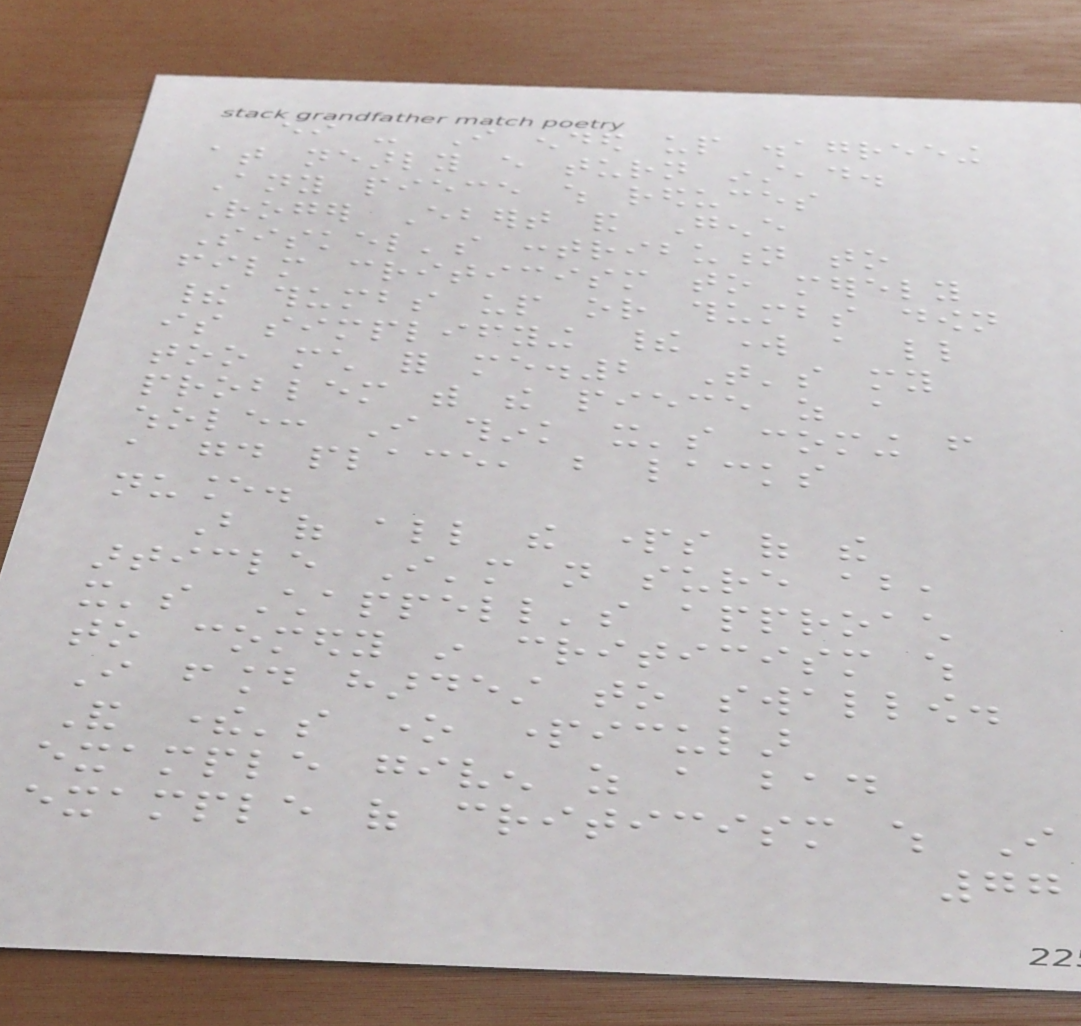either - I ended up disagreeing
at nearly every turn instead.
Any piece which reduces
Roger Ebert and Gene
Siskel's contribution to
film criticism to merely
their thumbs up or thumbs down
is simplifying their work a little
too much for me.2 That's my
problem with the piece as a
whole: I think it's coming from
a good place, but lacks
nuance.
But of all the parts of the
article I'm not sure about,
it's Chappell's approach
to comedy in criticism which
I found hardest to swallow.
And there's one particular
example given as a bad
example of criticism which I
77
